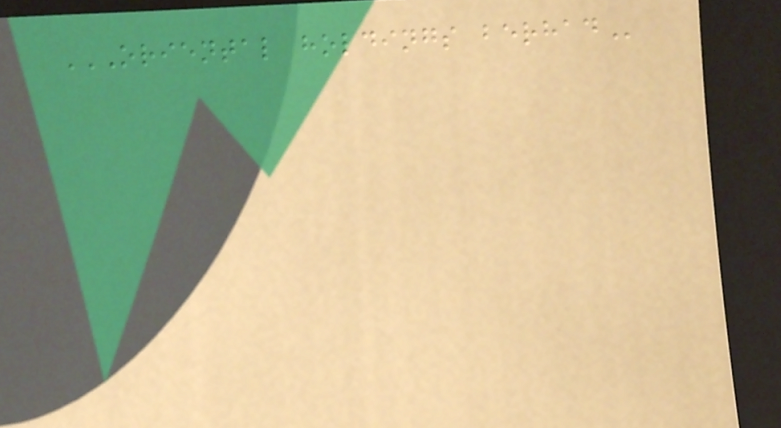ORIENTAL HOLDINGS BERHAD
